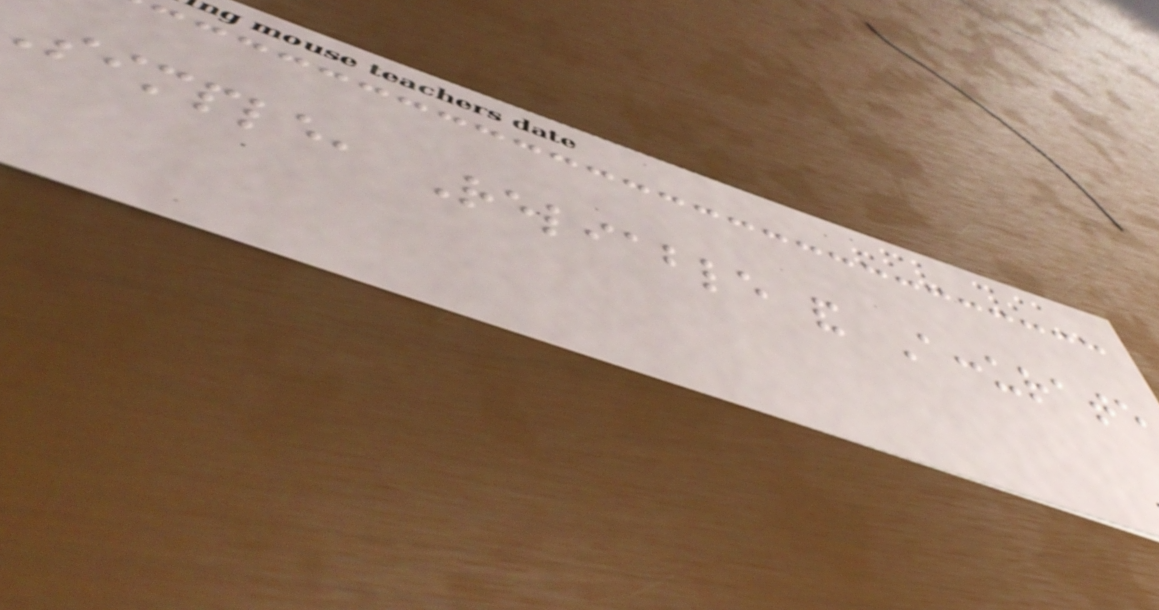Simple, Reliable and Accurate
